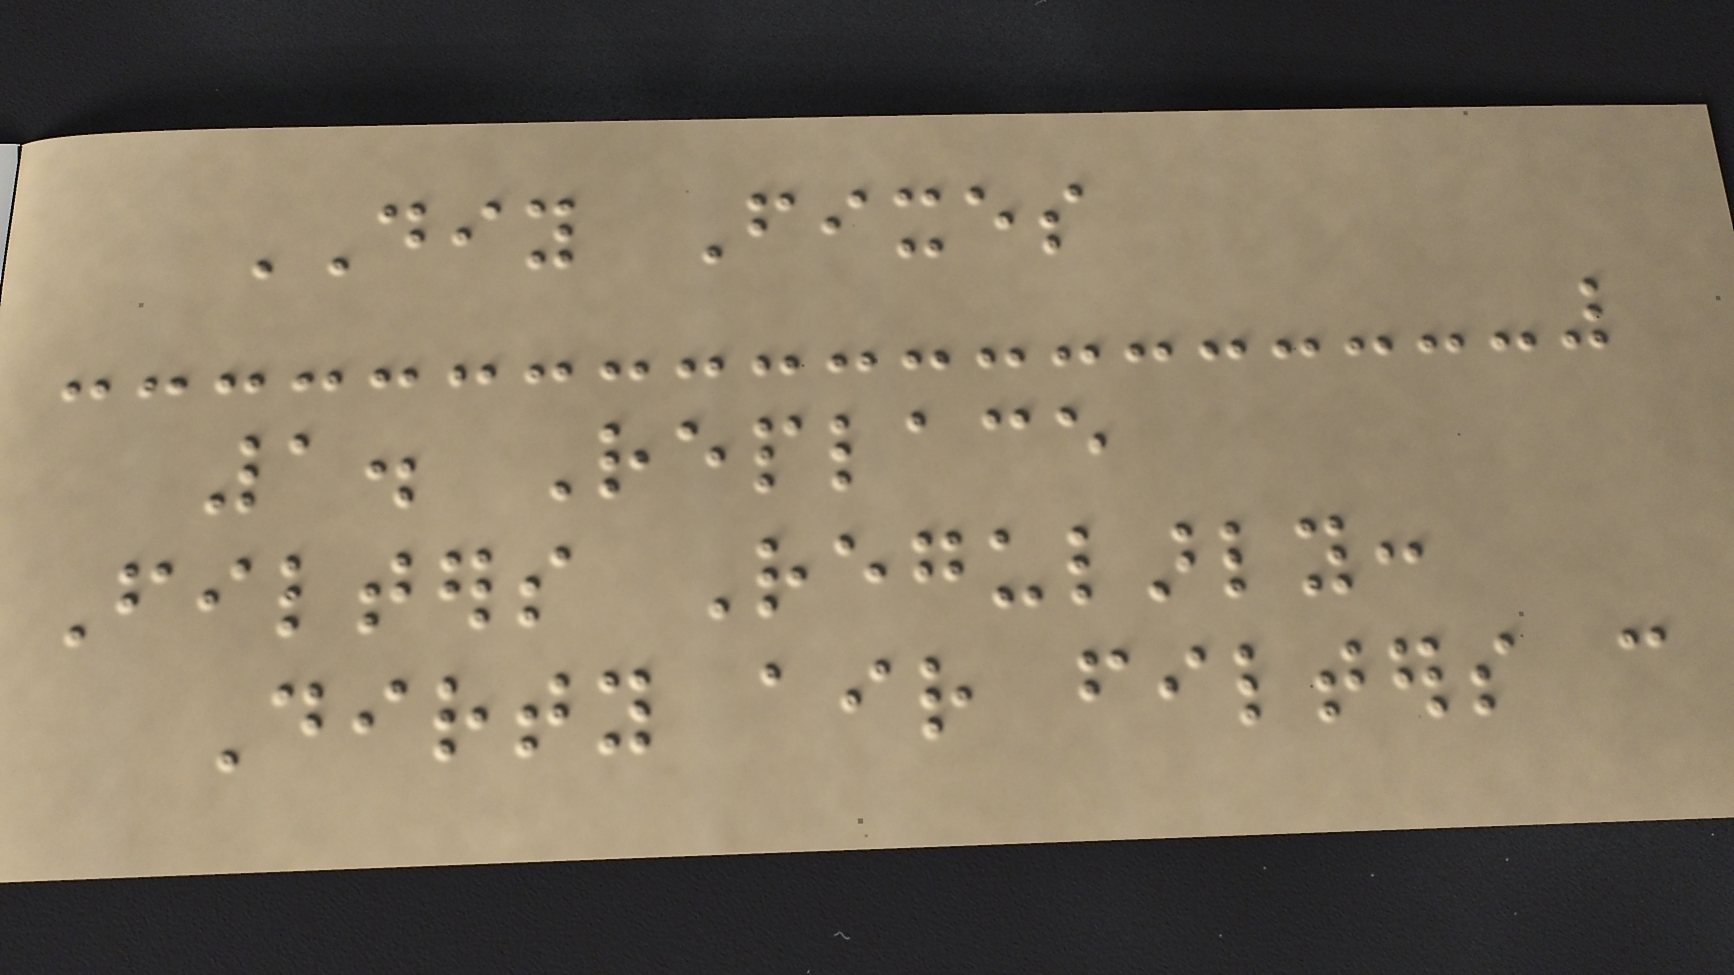DIY Fixes
1. Replace
Filters Regularly:
Dirty air filters can
